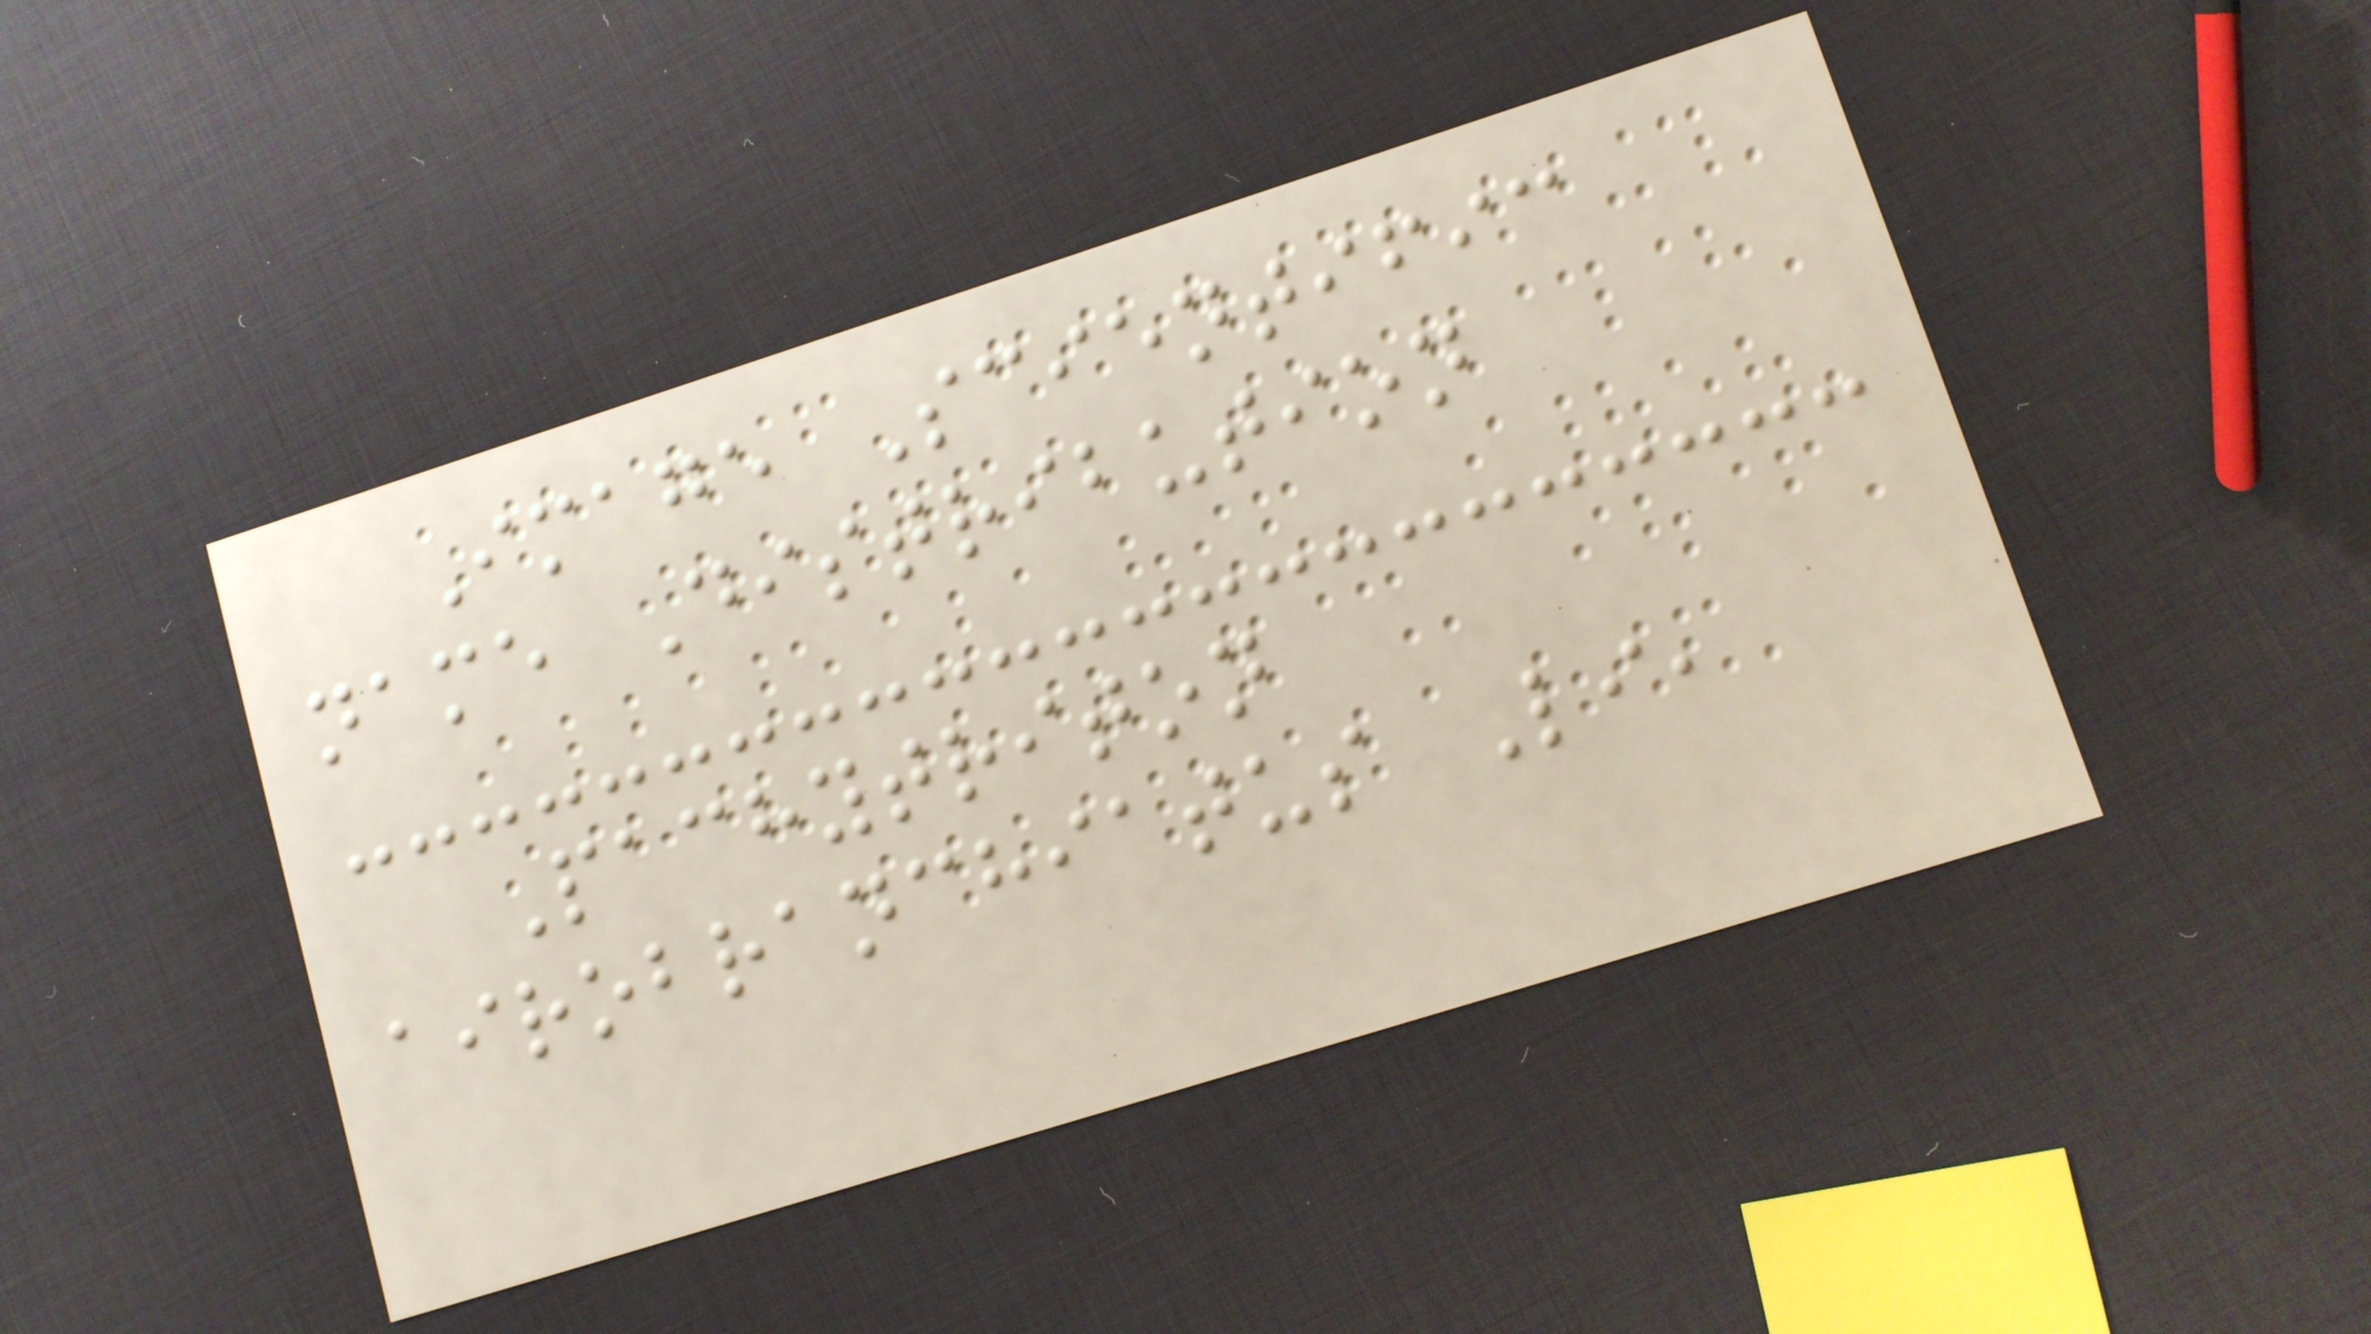Image Scientific
name Distribution
Pachytriton
airobranchiatus Li,
